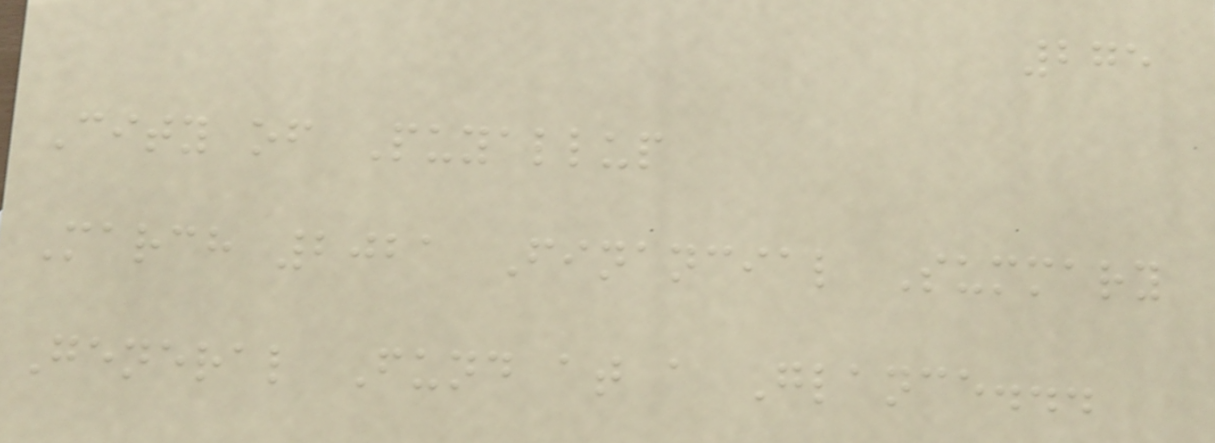275
City of Puyallup
March 2021 Financial Summary
General Fund at a Glance...
